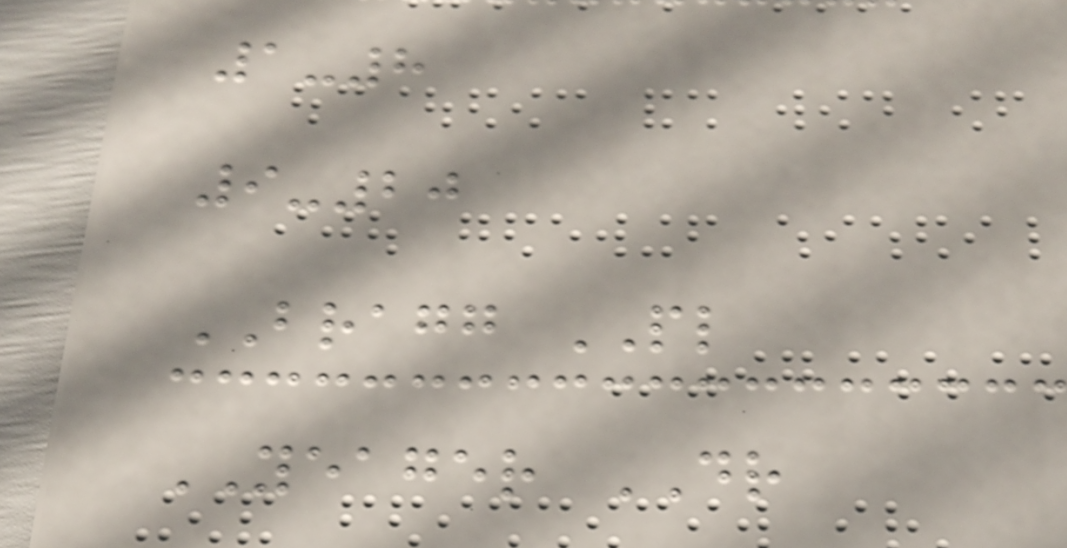1-8
9-20
BRAGG PL
YEAGER DR
